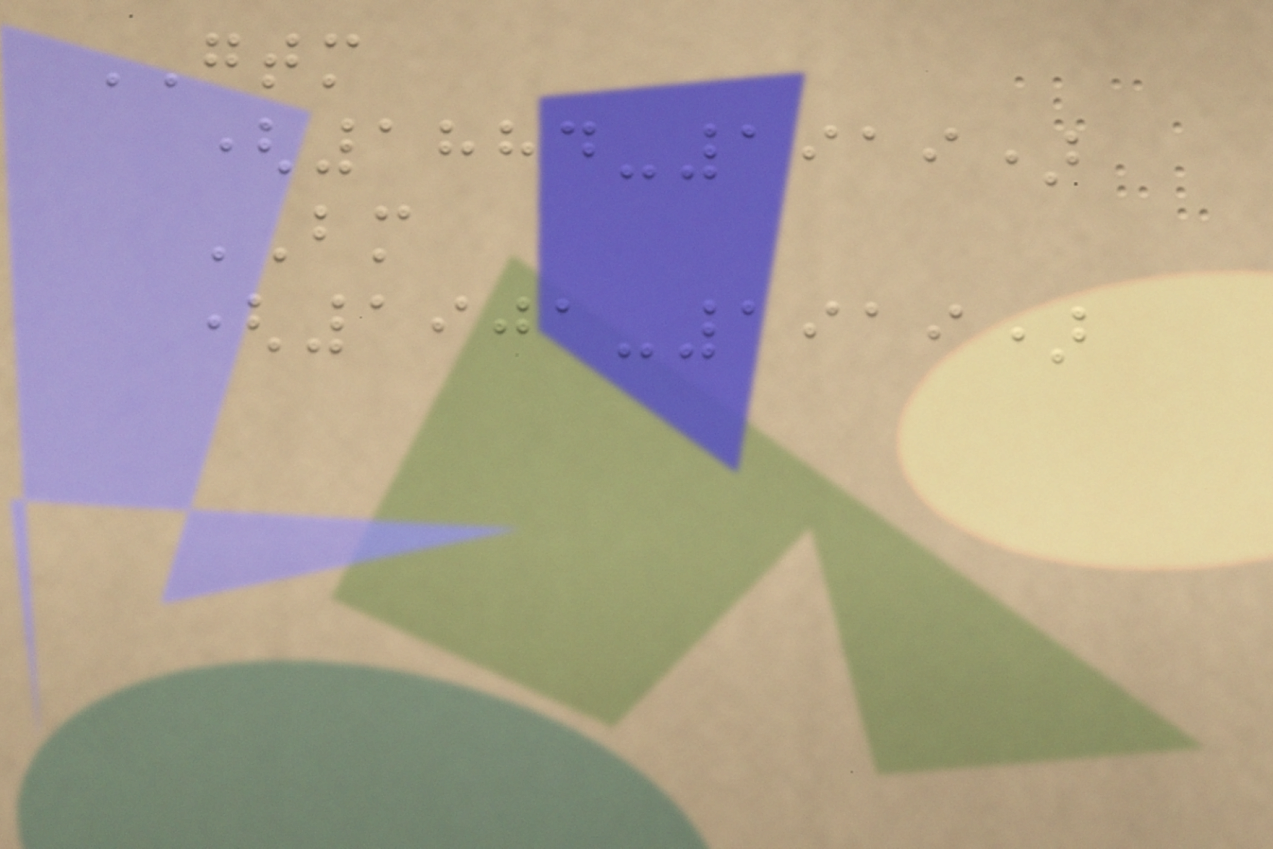GTM
(1884-1919)
BM
(1901-1919)
